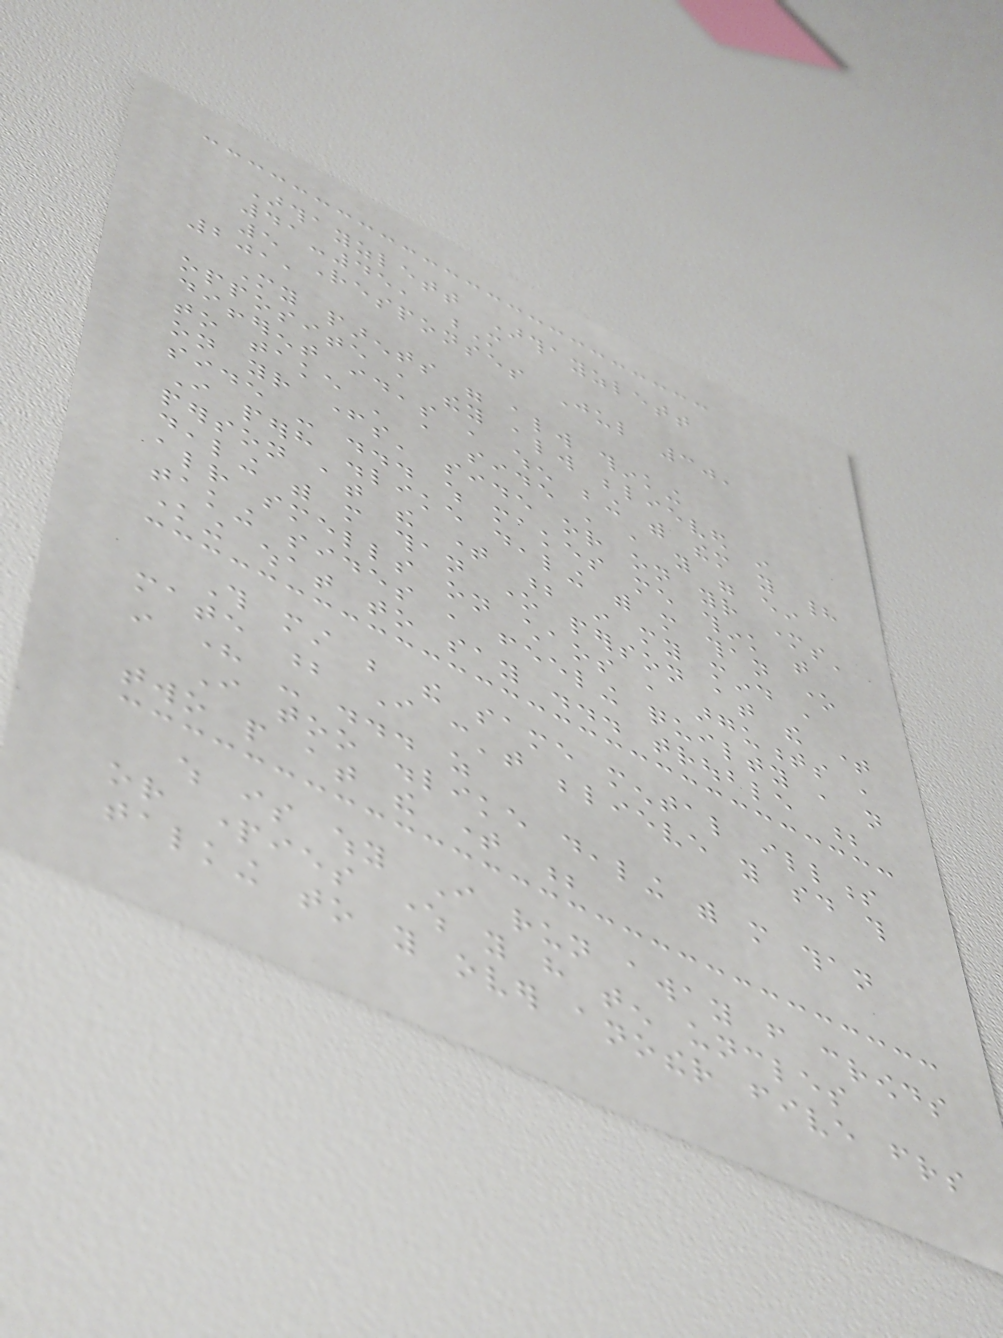Arthayzlett Arthayzlett
41-45, M
5 Responses Jul 30,
2011
My parents were always thinking
opposite , they always believed in
different ideas , when being with them you had
to take ' a side ' , you were either
on your fathers' side or on your mothers'
side - ... which makes me think that
I perhaps dislike dealing with more than one
person at the time ; in my mind ,
dealing with more than one person at the time
already smells on chaos , arguments ,
taking sides , feeling quilty , not
knowing what to say ... trouble ;
This must be the same mental illness
mate ; I can't believe you said this
in here - ... as
I too dislike dealing with more than
two people at the time ;
which is why I run away from crowds
or parties where you have ten uncles
talking to you over another five friends
